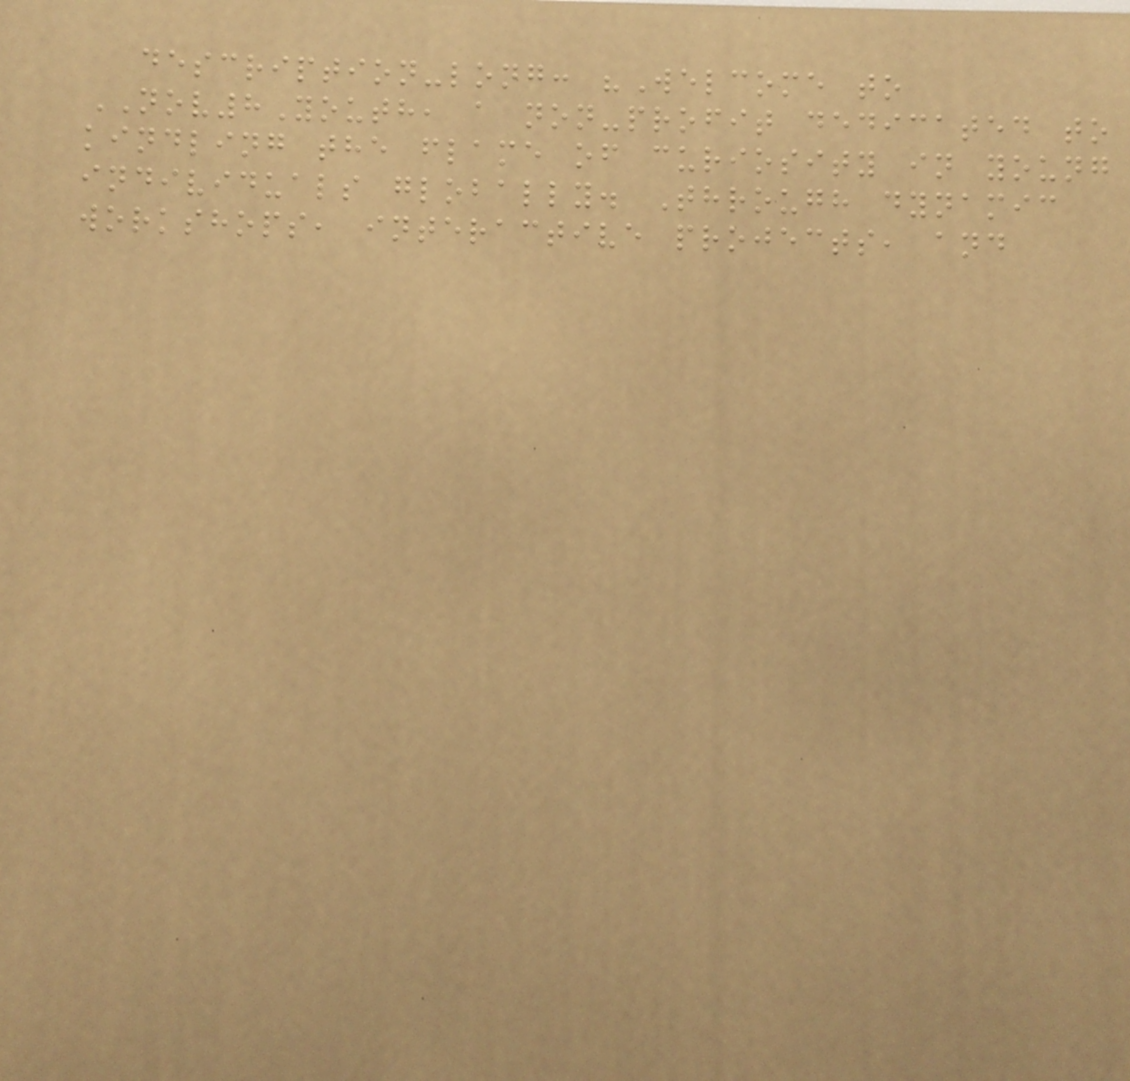description-long: "Welcome to
NOV8Youth, a non-profit dedicated to
kindling the flame of curiosity in young
individuals globally. Through dynamic
workshops, interactive projects, and
